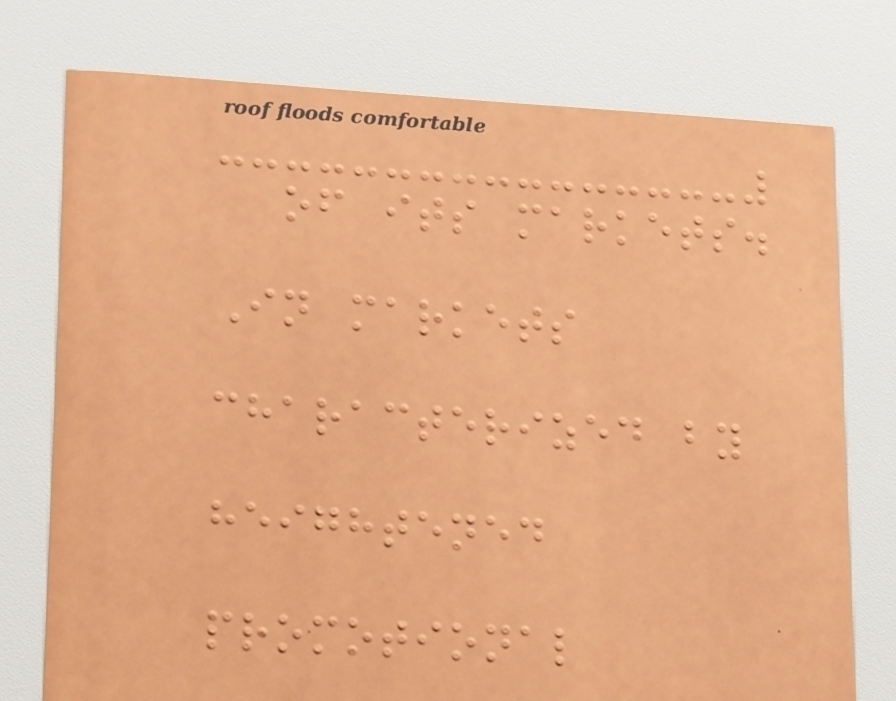of its markets.
In markets
characterized by
heightened
promotional
